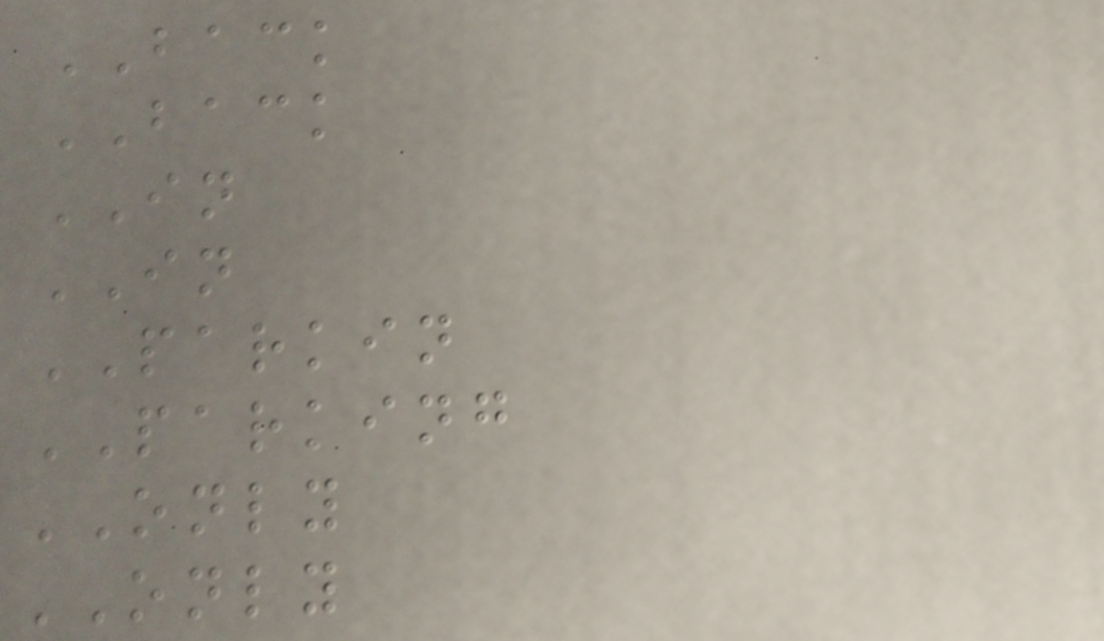BACK
BACK
IN
IN
PARKIN
PARKING
ONLY
ONLY
